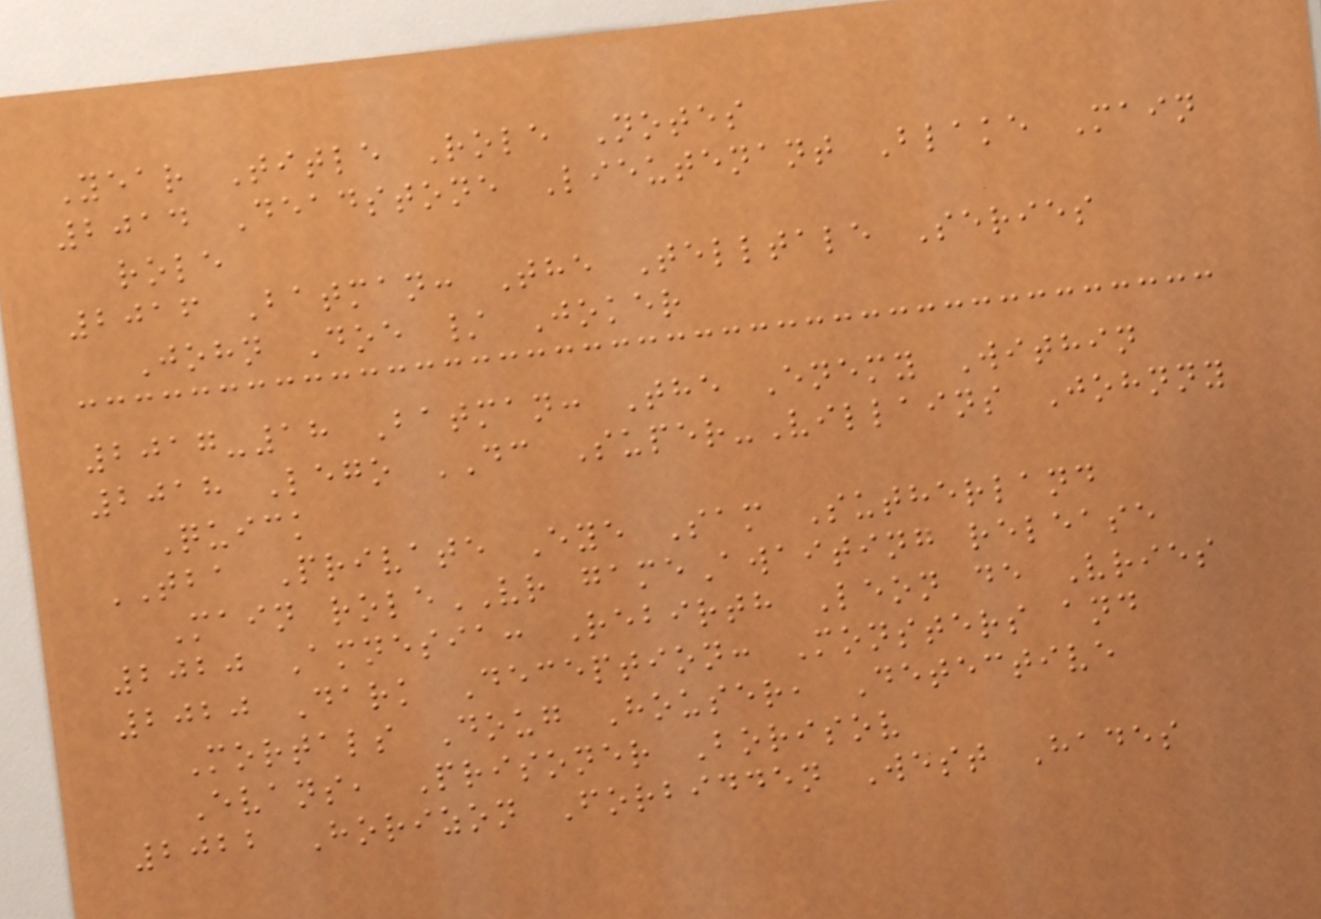Year Title Role Notes
2014 Deadstone Lieutenant Blake Main
role
2016 Batman: The Telltale Series
John Doe / Joker
2017-18 Batman: The Enemy Within
2018 Lego DC Super-Villains Johnny
Quick
TBA Private Eye Sam Sutherland
Main roleVR gameAwaiting release
2020 Amnesia: Rebirth Leon de Vries
2020 Dark Deception: Monsters and
Mortals Doug Houser, Detective
Evans, Prisoner Borisov
2022 Horizon Forbidden West Hades
